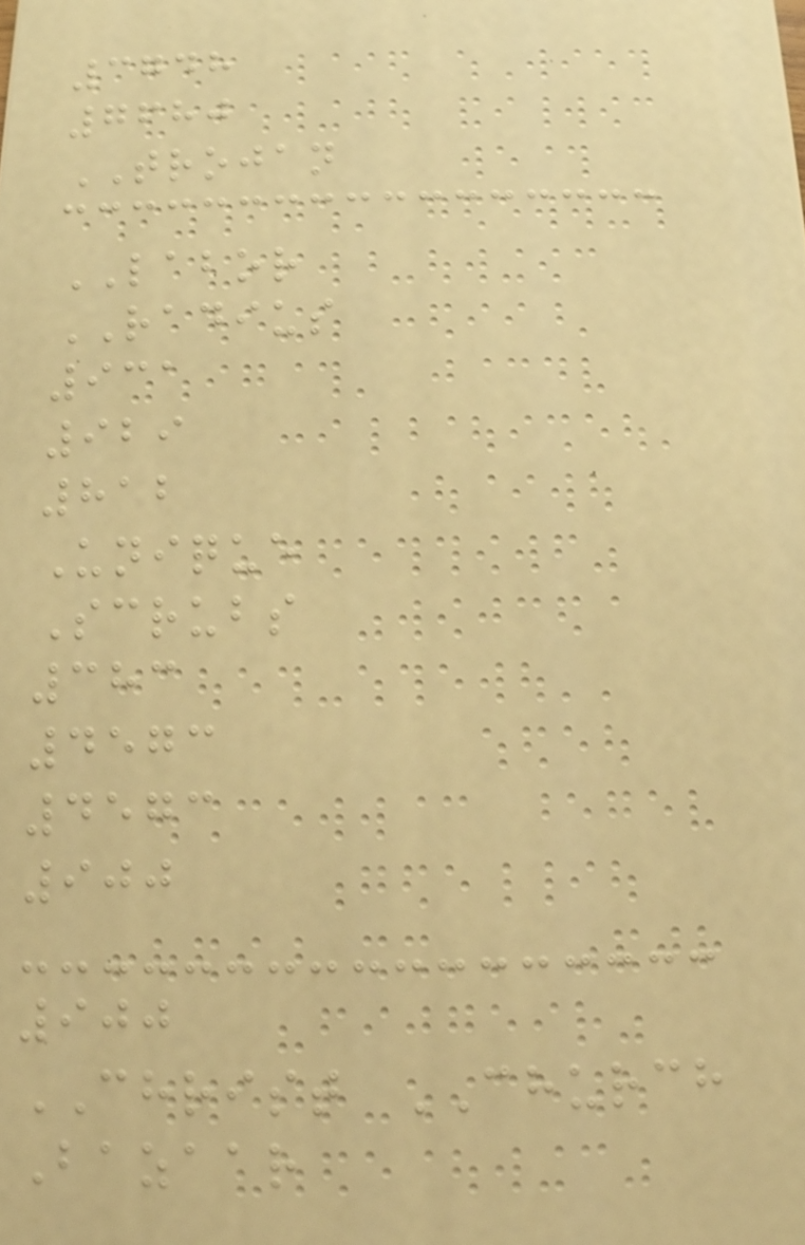3748
7680
TROJAN
LABOR
RADIUS
931
929
812
Unique
Scrubs
383
4573
4573
900
900
CHRIST CHURCH
Bazaar
